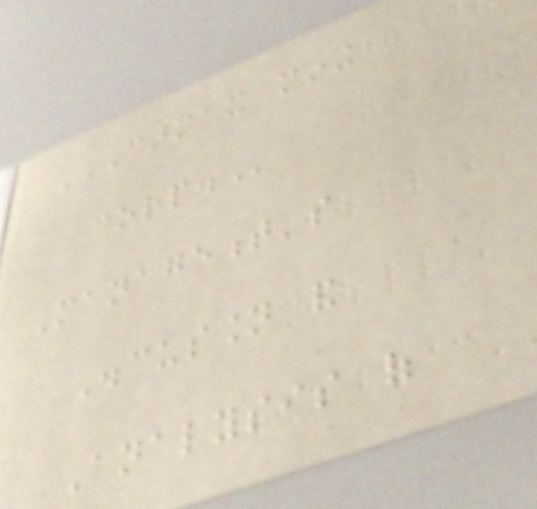CARMAX MINING
CORP.
Management's
Discussion and
Analysis of
